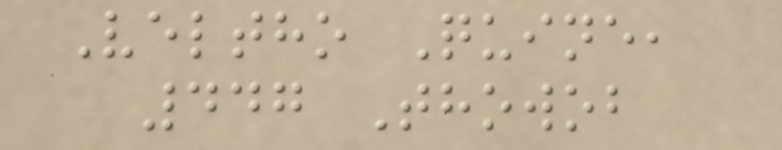Veltho Quine,
447 Thowob
